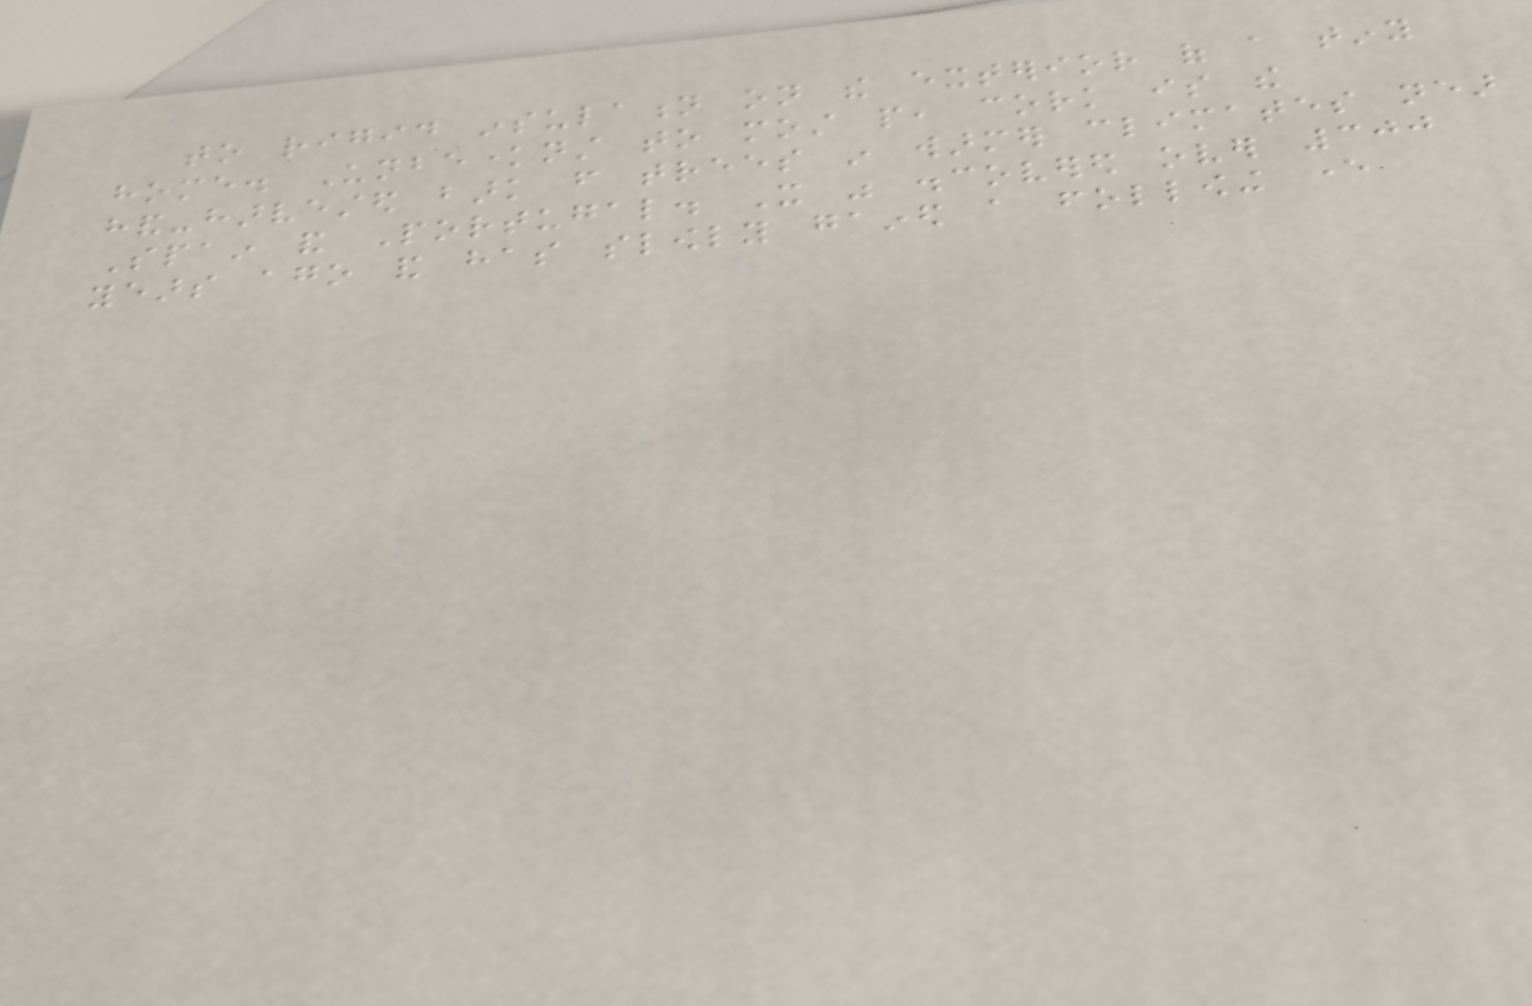to rigid insulation on the exterior of a tiny
home. Unbeknownst to most people, cork is the
hand-harvested bark from trees in warmer climates near
Spain and Portugal. It was discovered over 300
years ago and has slowly gained a following ever
